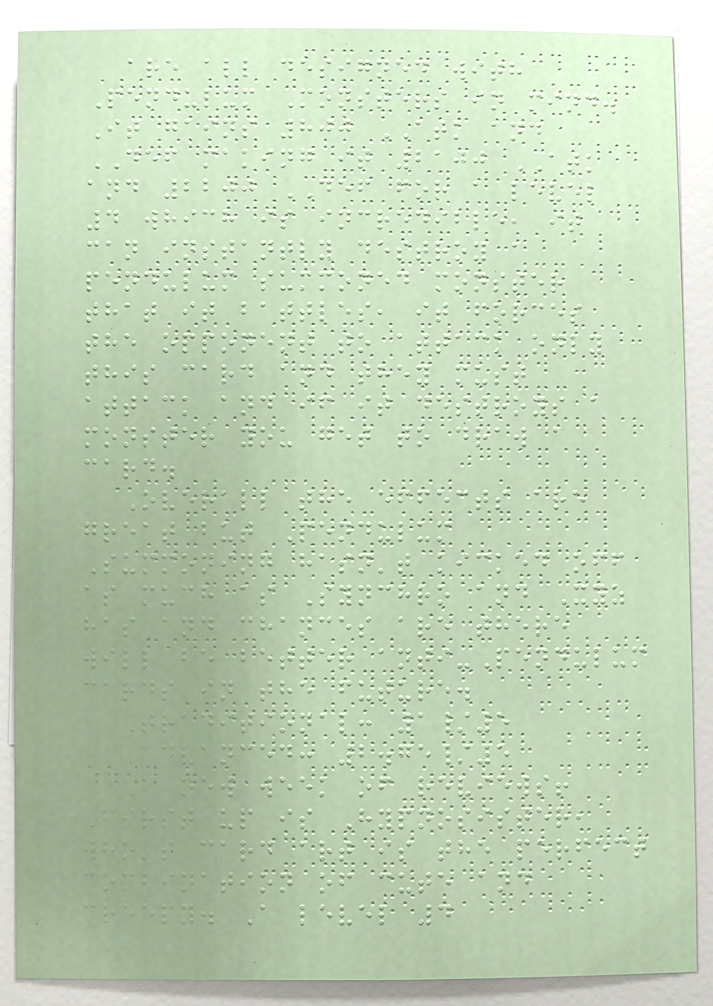are all designed with
Pendulum Monsters in mind.
It gains 800 ATK and
DEF making it 2100 ATK
and 2200 DEF for a level
4 which is incredible, it
can instantly destroy a
pendulum summoned monster
that it battles, it forces
the opponent to attack only
this card and they must
attack and if it destroys a
monster you get to draw a
card.
Overall the effects are
great but Pendulum
Summoning hasn't kicked off
as much as Synchro and Xyz
has and chances are there
will be better anti-Pendulum
cards in the future.
Traditional: 1/5
Advanced: 2.75/5
A new week of reviews!
First up is Hypnosister,
who's card art is the perfect
combination of cute and
creepy. A level 4
